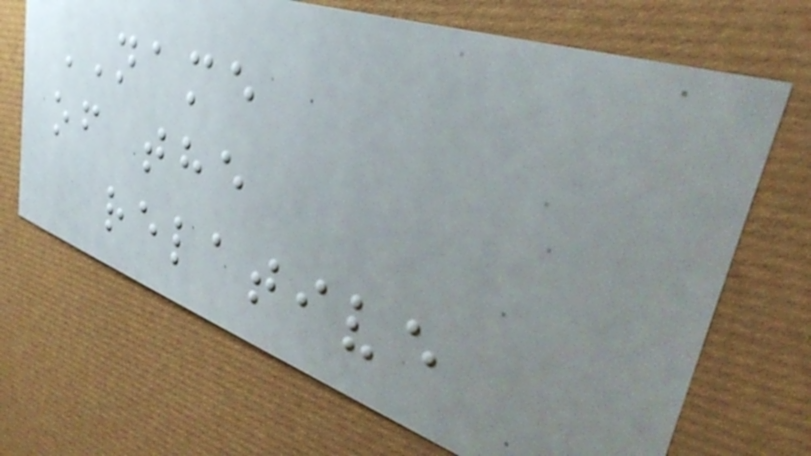NAME
of the
relative
